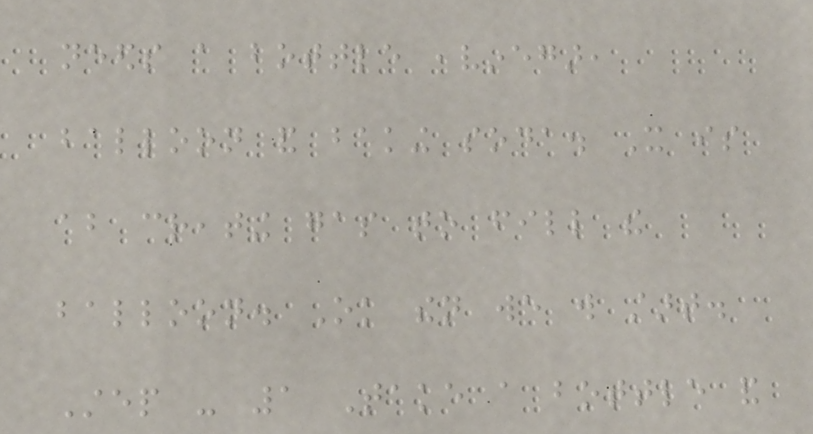needs a bottle ,vinegar,
balloon and baking soda. It is
about creating gas to fill the
balloon. Ok then we will start.
Step - 1 Take a bottle and
